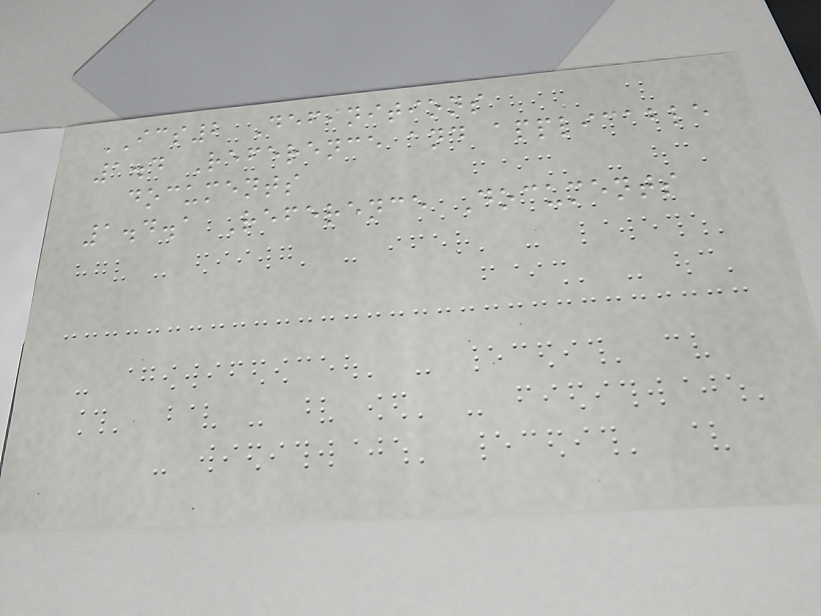ICS2 Definitions
1.4 Reference and applicable
documents
1.4.1 Reference Documents
